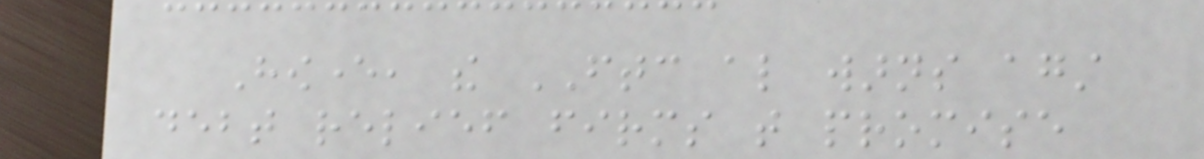However, the FTC also warns against
debt relief firms that promise
